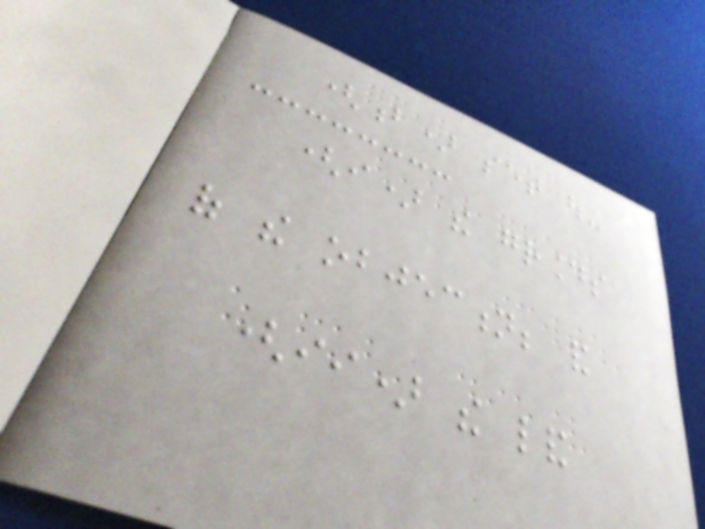(b) set out-
(i) the grounds
of the objection; and
(ii) the land
